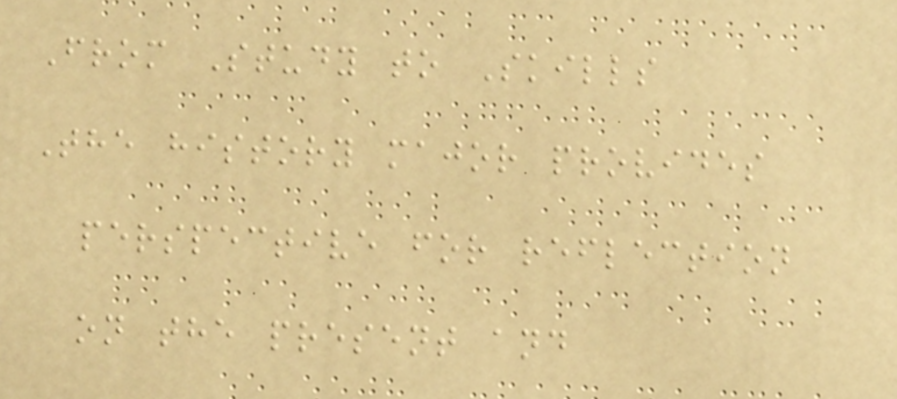From Study to Skills
The history major provides
perspective for reflection
on the present and
